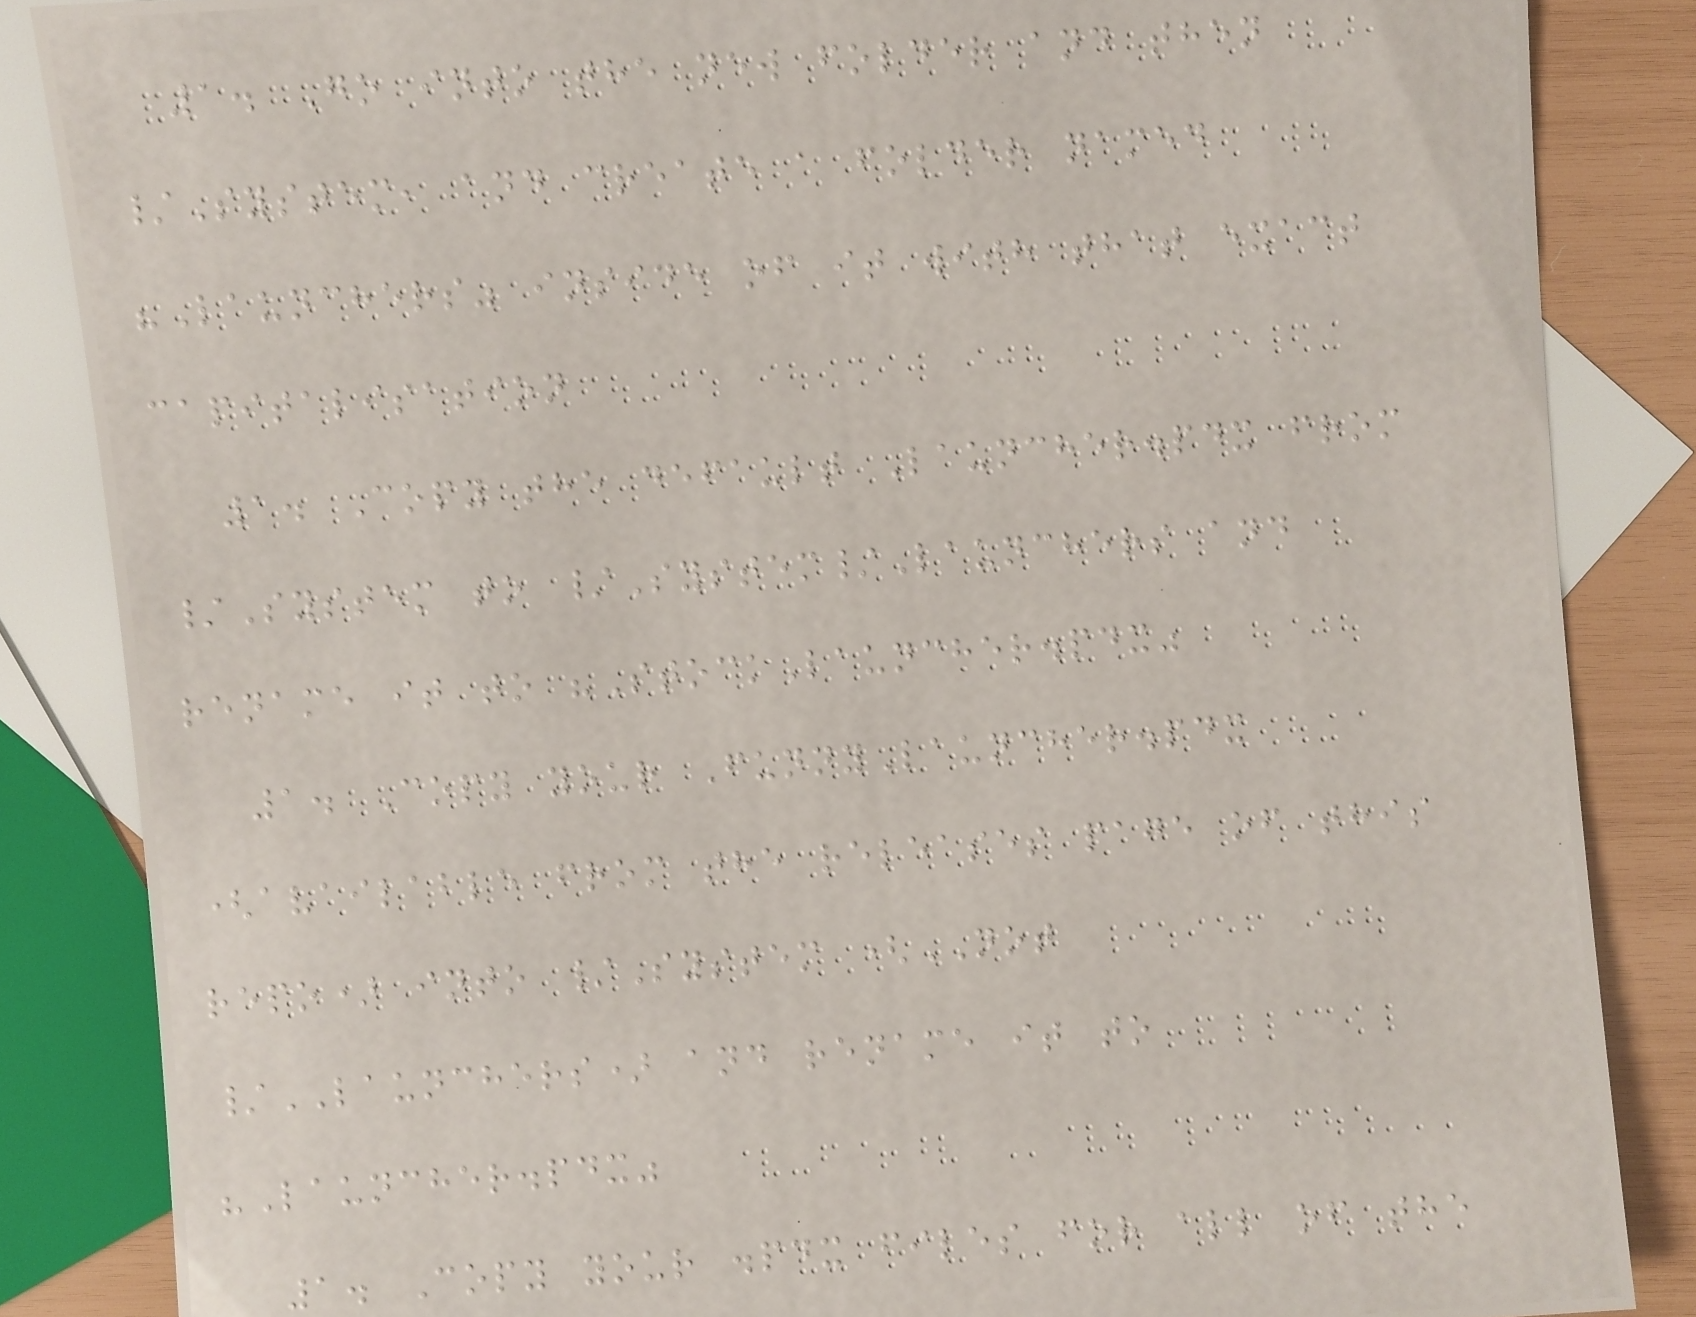1. Go into the new folder and then
/System, and create a folder named
"Launchers" inside of it with that exact
capitalisation
1. Copy the default Launcher.pdx from
/System to /System/Launchers and
rename it to "StockLauncher.pdx"
1. Copy your FunnyLauncher.pdx
(available from the releases page of this
repo) into /System (NOT
/LAUNCHERS) and rename it to
"Launcher.pdx"
1. Copy your .pdx files for all of the
